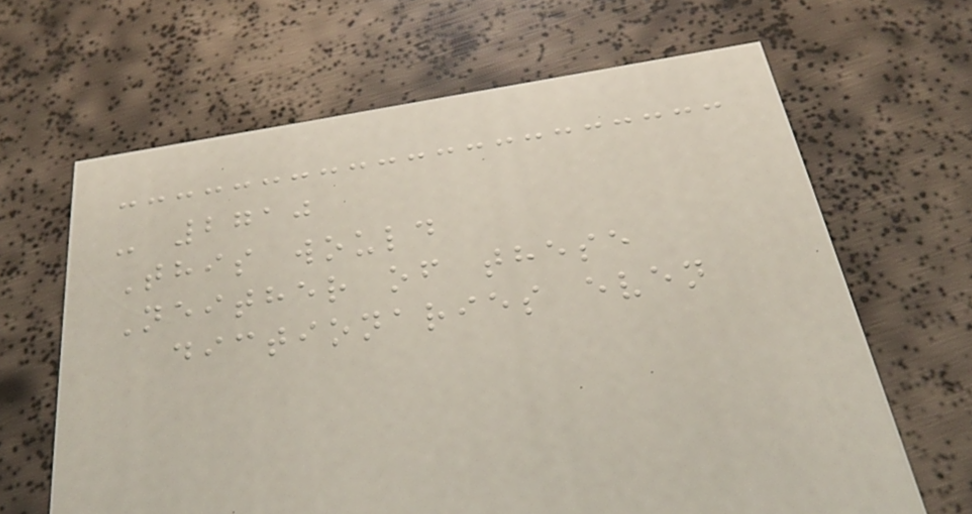- 2710
This would
Neither of these
dictionaries even
